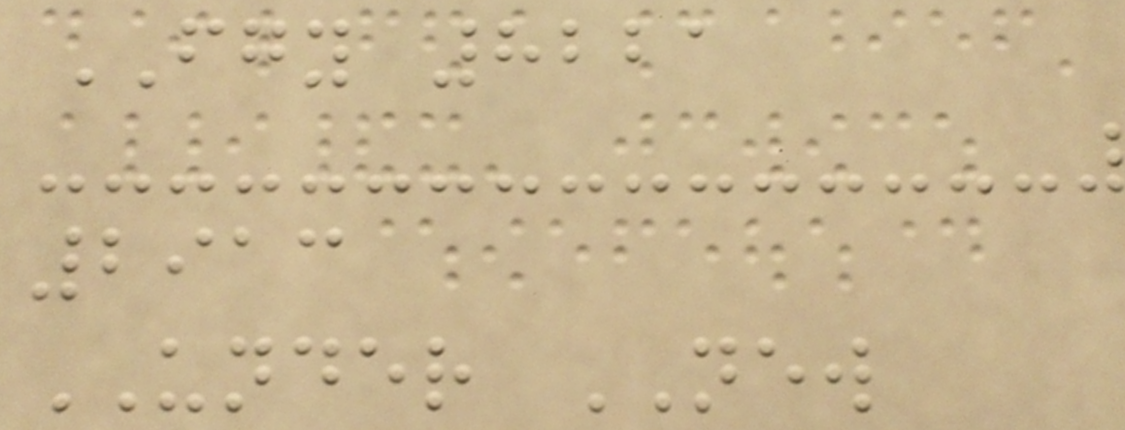FGY 8221
2913
UNDER NEW
